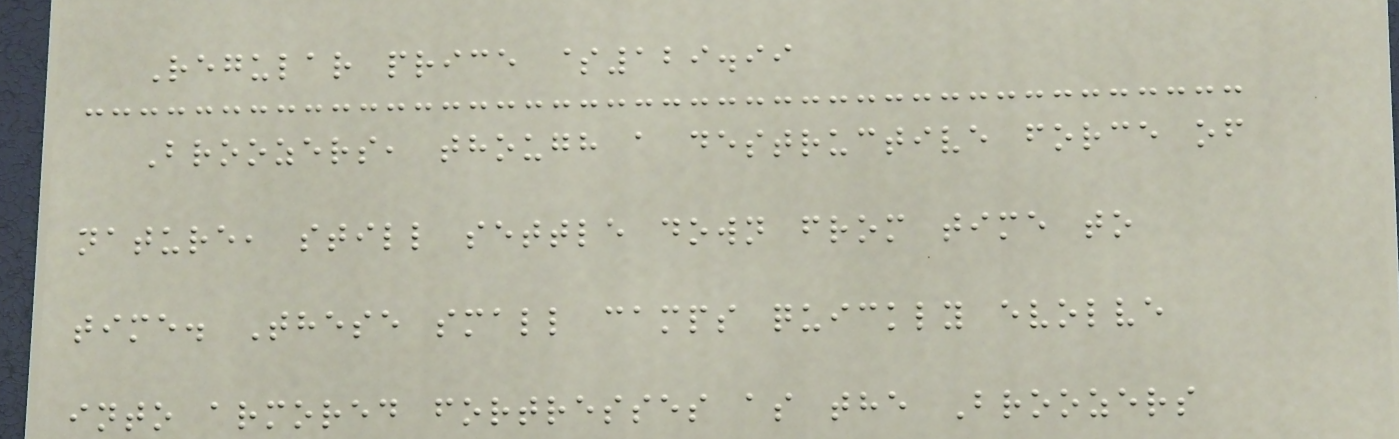Regular price $129.99
Broozers, though a destructive force of
nature, still settle down from time to
time. These small camps quickly evolve
into armored fortresses as the Broozers
